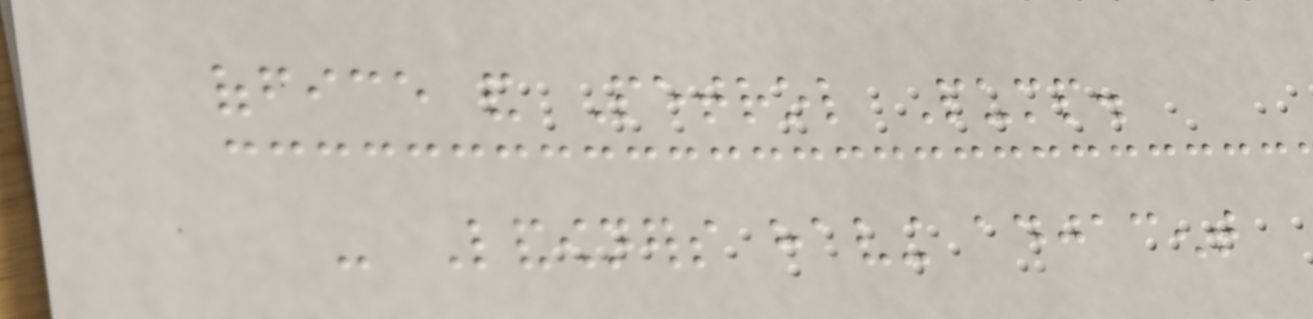office and Petrol Pump.
- Landowners having adjacent
